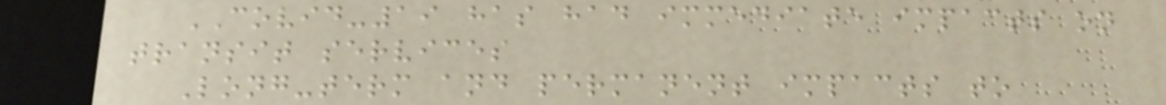COVID-19 has had immediate impacts on
transit services
Long-term and permanent impacts to
